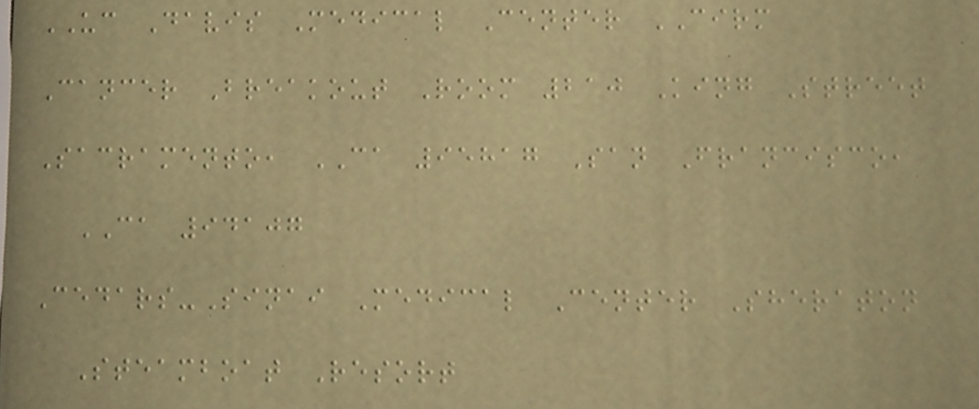UC Davis Medical Center CIRM
Cancer Breakout Room 210 King Street
Sacramento, CA 95817 San Francisco,
CA 94107
Cedars-Sinai Medical Center Sheraton
Steamboat Resort
